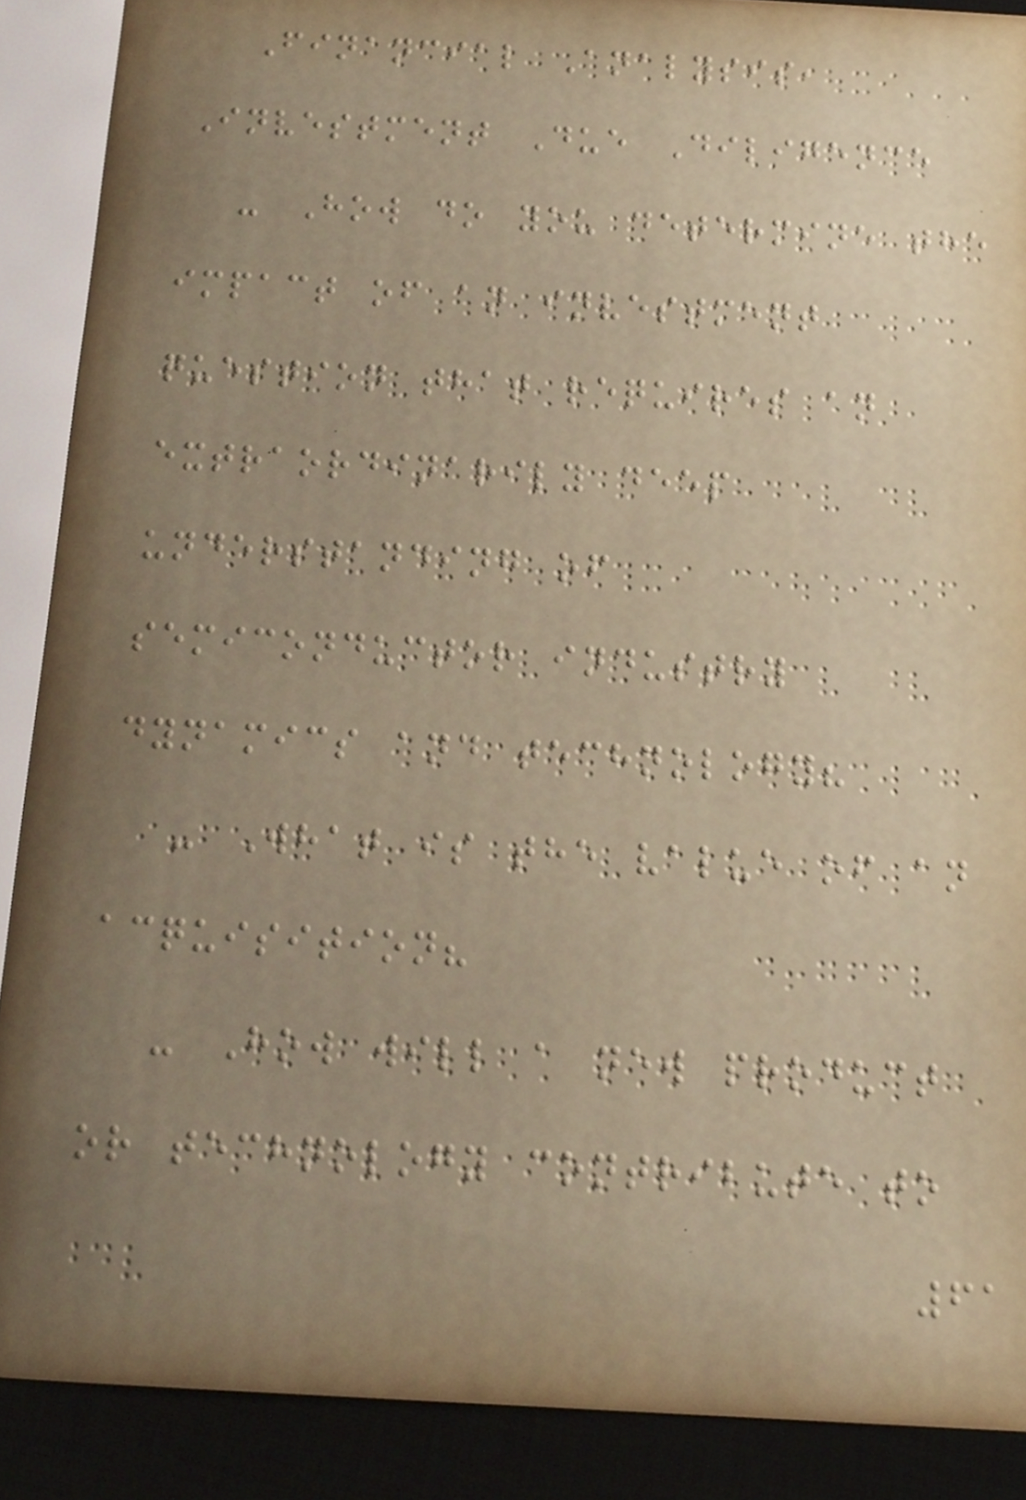Financial Analysis,
Investment Due Diligence
- How do you determine the
impact of an investment
question that requires an
extraordinarily deep
understanding of
semiconductor industry
dynamics and technology?
- What is the value of an
acquisition?
- How will a new product
or technology contribute to
61
